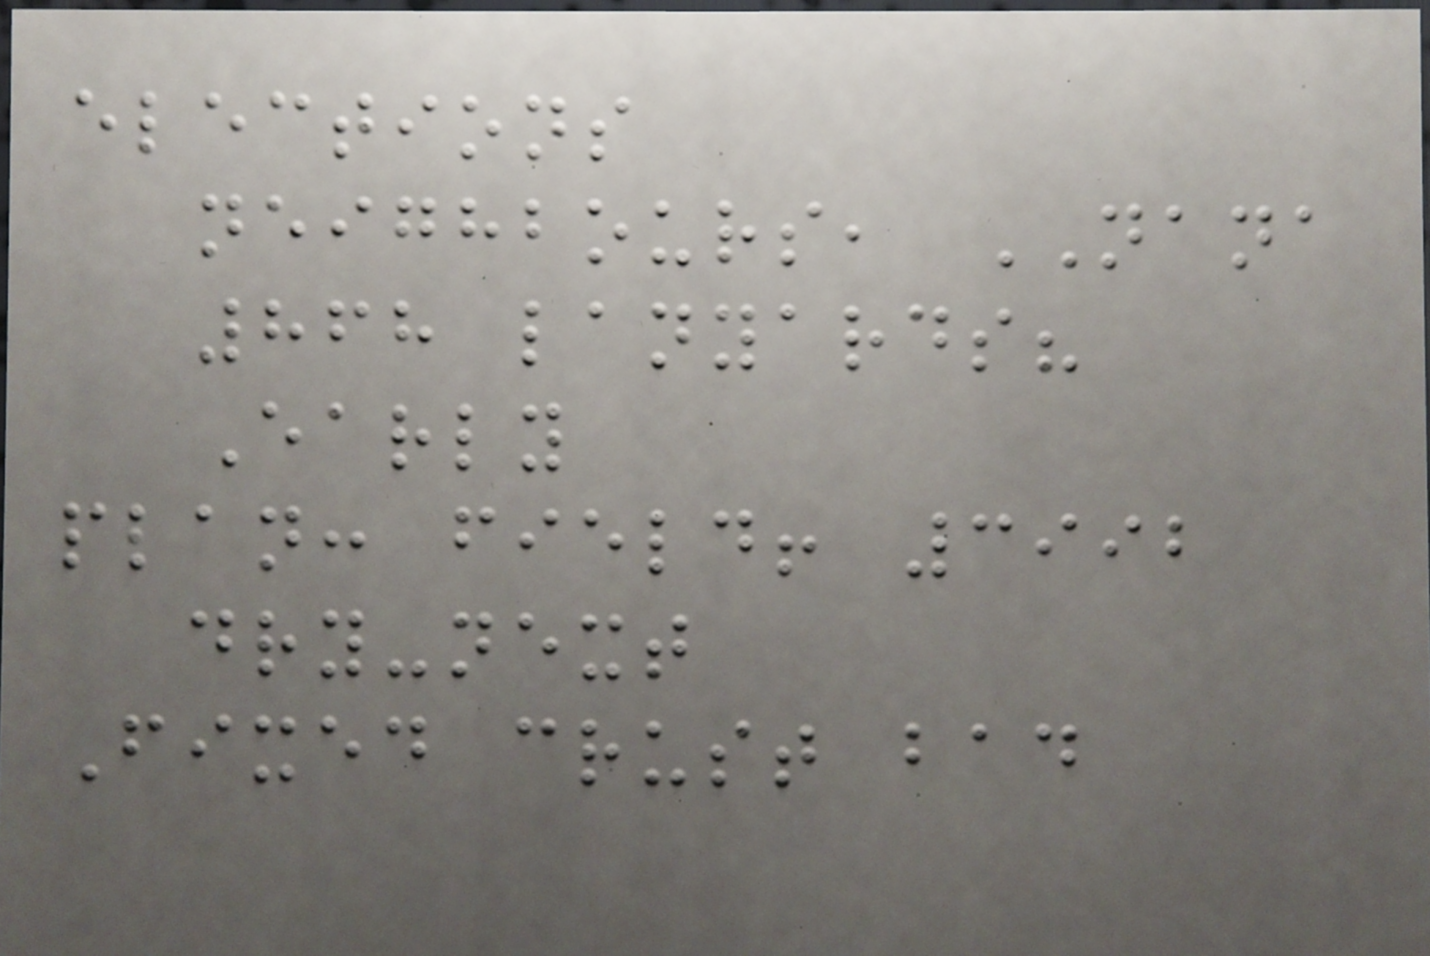elections
neighbours, NANA
868 lanyards?
Early
plan: field! 3992
dry-next
Fixed crust bad
